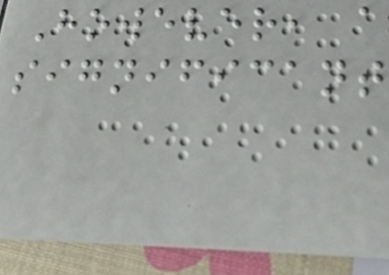However, a
significant
